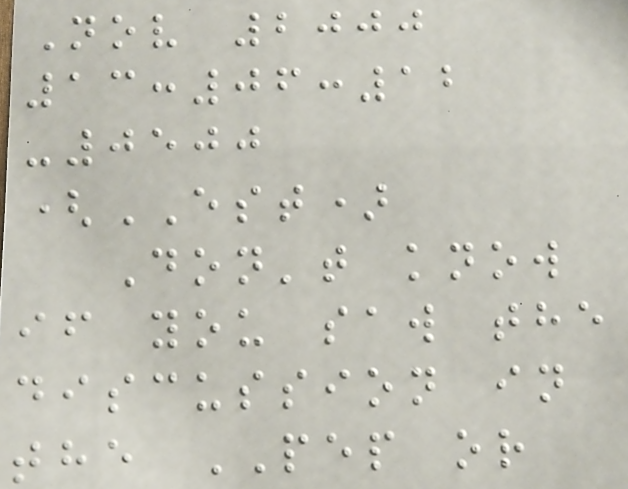Nov 2000
13:06:12
-0500
(EST)
Don't know
if you saw the
discussion in
the PEP or
